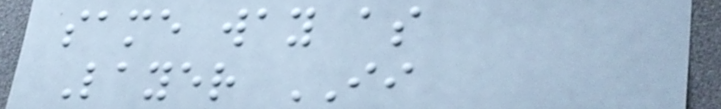same way as
Layer II
